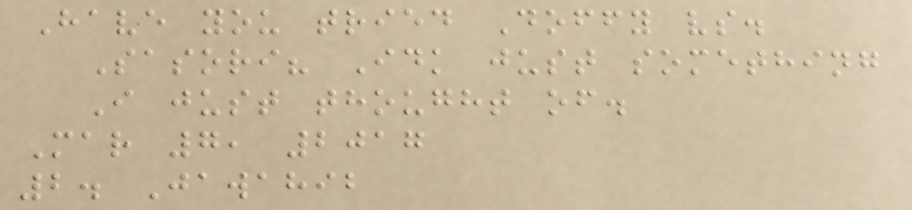Have you tried Doffy vs.
Sasori? Idk just something
I just thought of.
Mar 7, 2017
2. Jawahib
